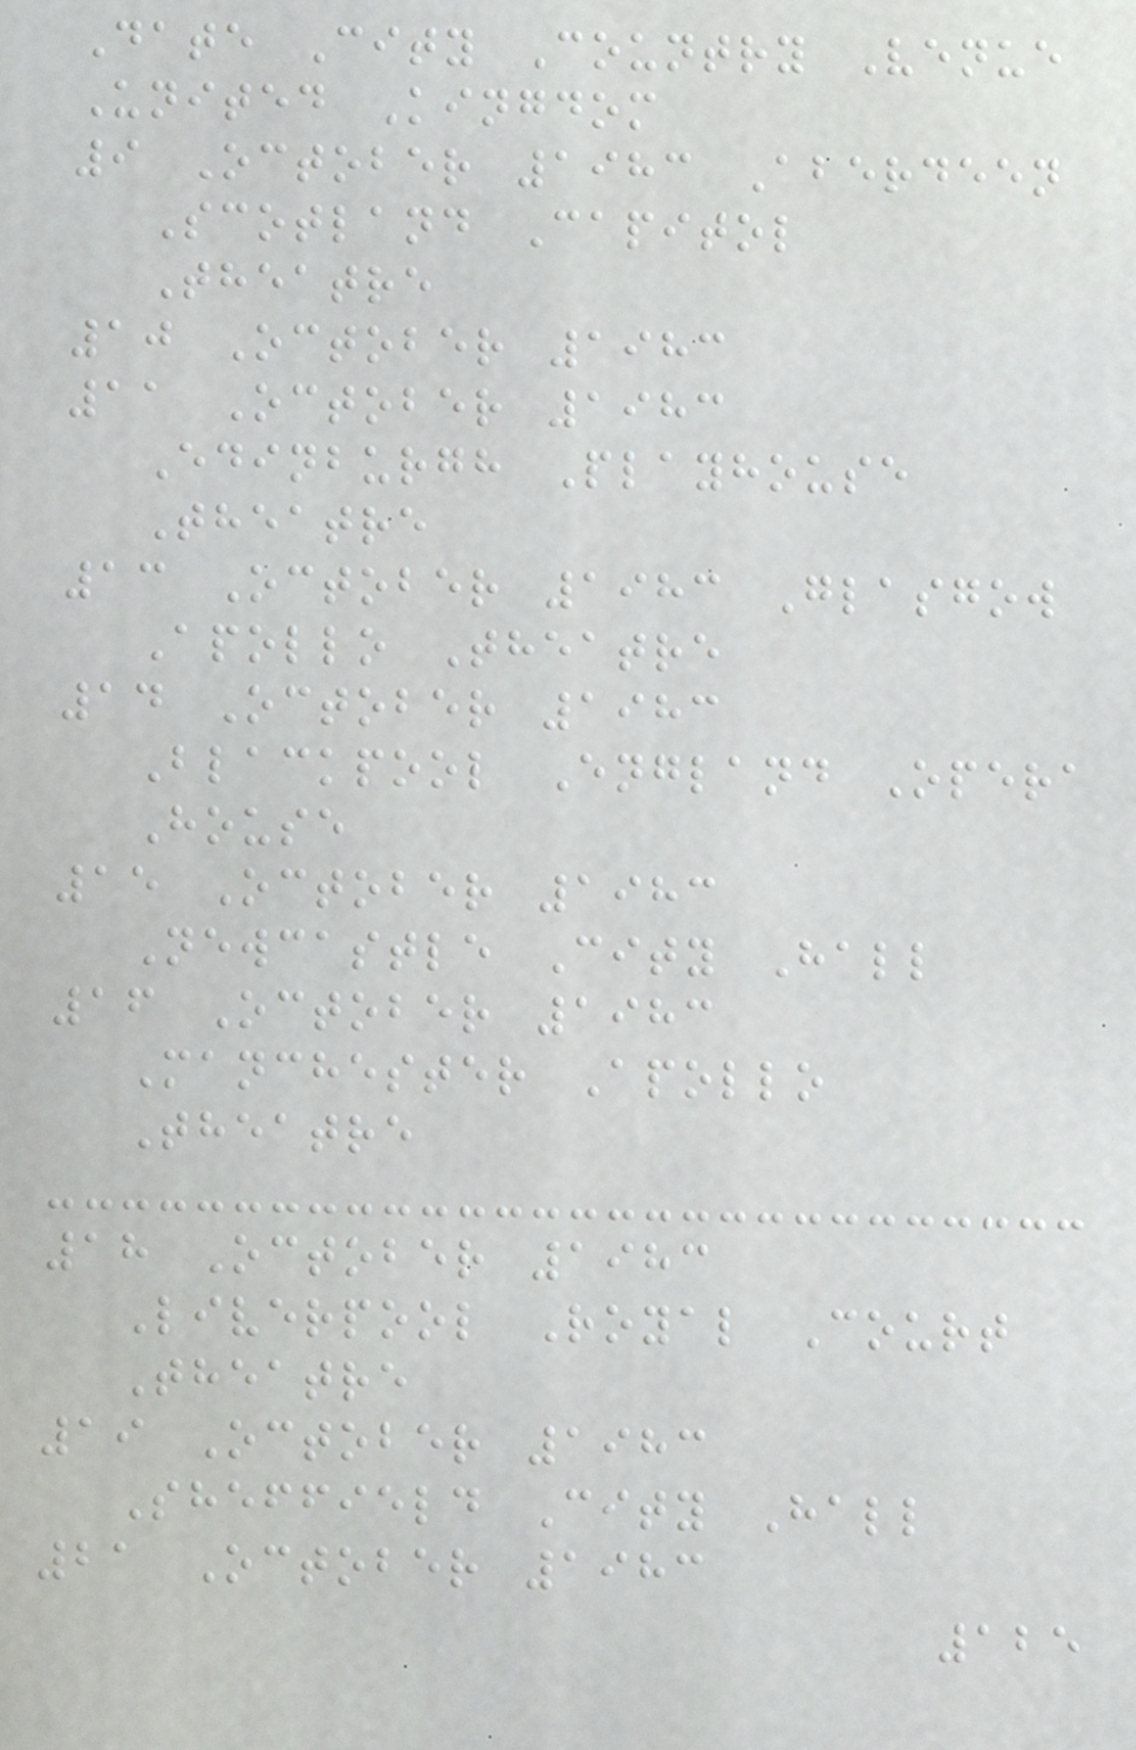Date City Country Venue
United Kingdom
9 October 1983 Aberdeen
Scotland Capitol
Theatre
10 October 1983
11 October 1983
Edinburgh Playhouse
Theatre
13 October 1983 Glasgow
Apollo Theatre
14 October 1983
Blackpool England Opera
House
15 October 1983
Newcastle City Hall
16 October 1983
Manchester Apollo
Theatre
18 October 1983
Liverpool Royal Court
Theatre
19 October 1983
Sheffield City Hall
21 October 1983
125
